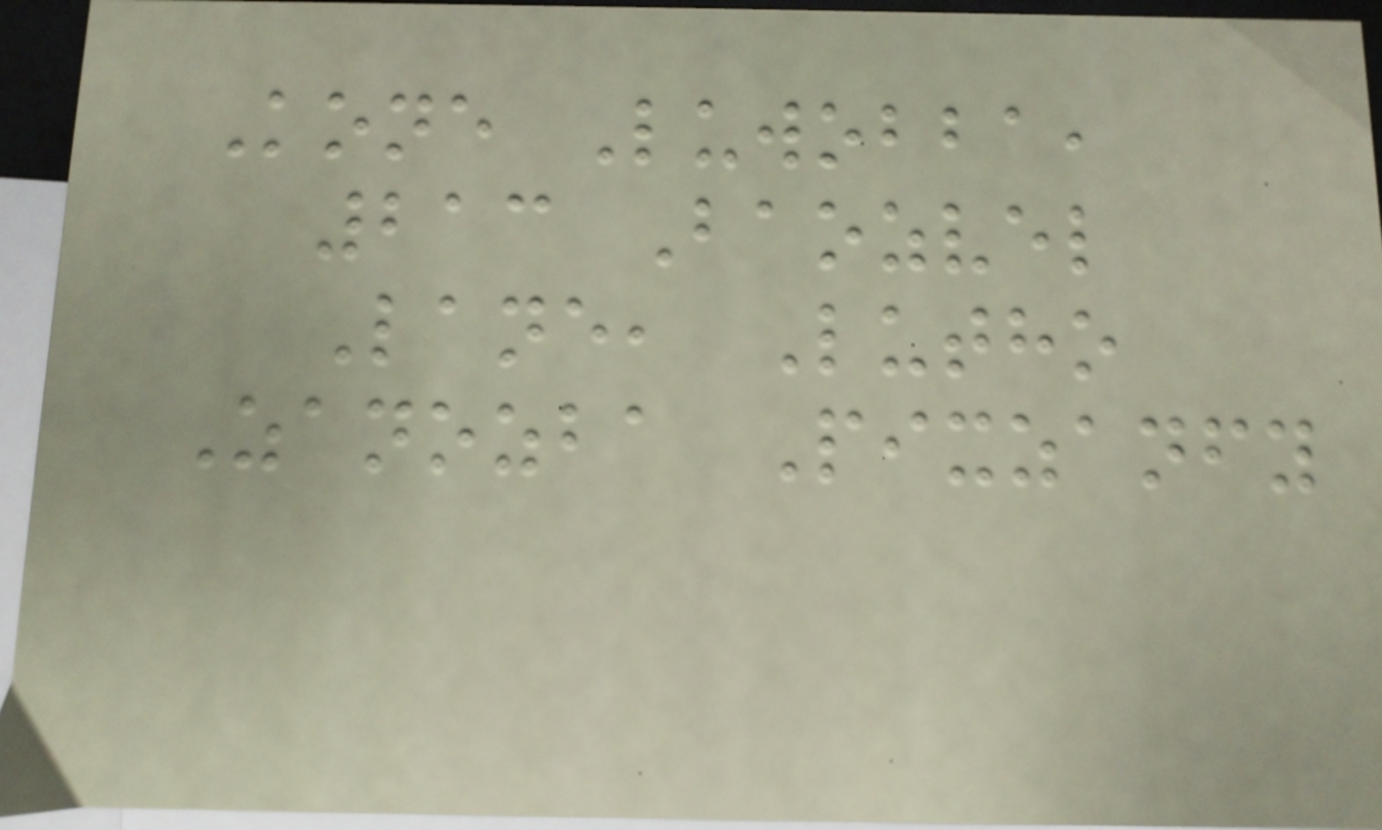Kone Luwobba,
213 Baozvel
Lane, Lutho
Zanozba Pixzanfy
